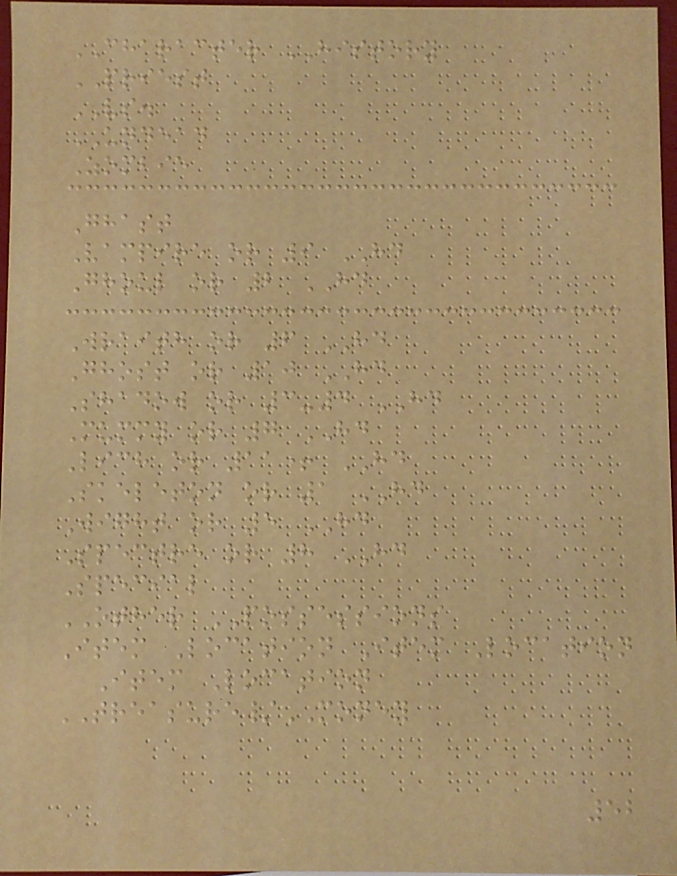CHARACTER HISTORY
PRIEST
VS.
UNDEAD
Zombie
Ghast
Vampire or 9 HD
Ghoul or 2 HD
Wraith or 6 HD
Ghost or 10 HD
Shadow or 3-4 HD
Mummy or 7 HD
Lich or 11+ HD
Skeleton or 1 HD
Wight or 5 HD
Spectre or 8 HD
Special
OTHER POSSESSIONS
Item Location Item Location
Item Location
TREASURE/MONEY
52
